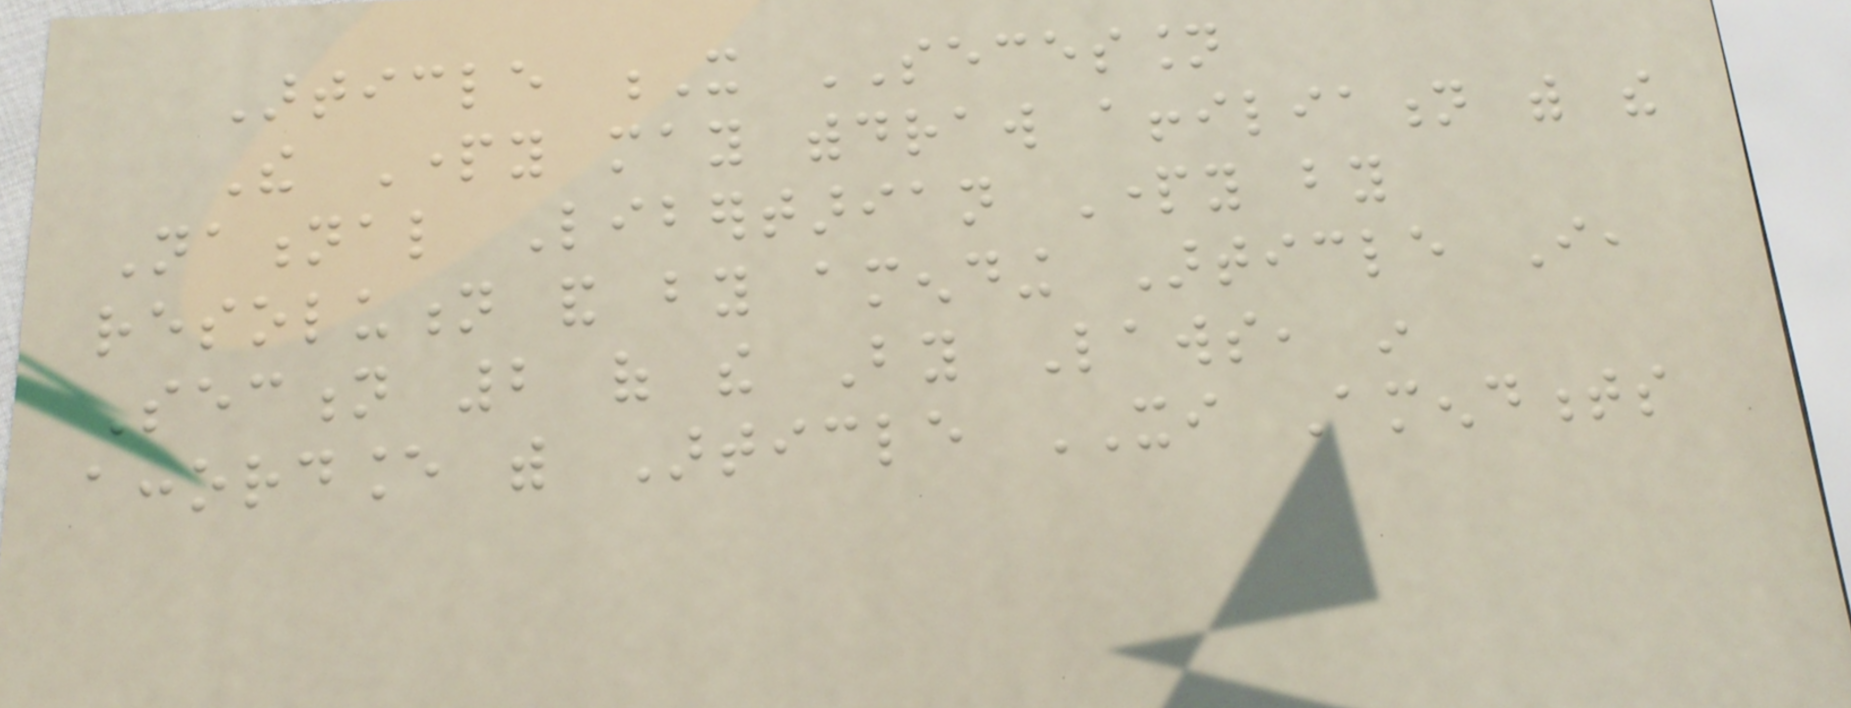Article X SECESSION
The Party may withdraw affiliation with the
National Libertarian Party by
resolution and by amending Article I,
Section 2 of the By Laws, in
accordance with Article XI Amendments
